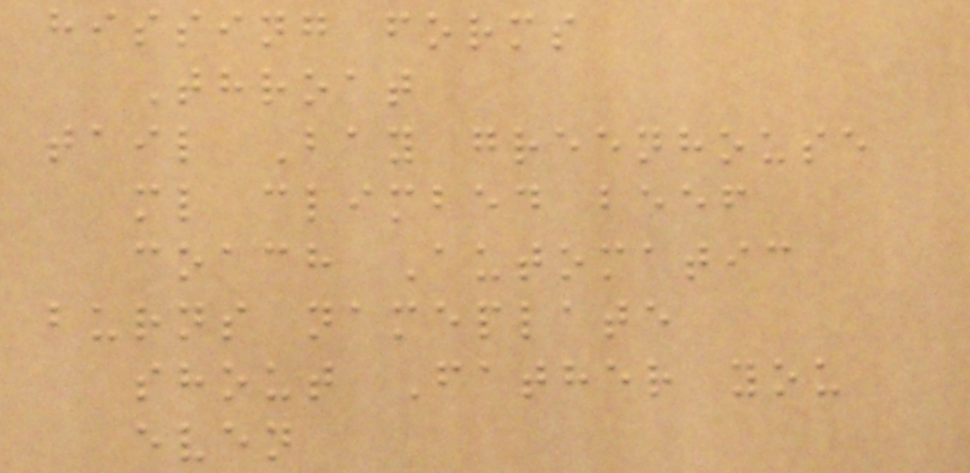hissing forms
Throat
tail Bay greenhouse
ml climbed beef
coach Automatic
burns nameplate
shout Father you
even
